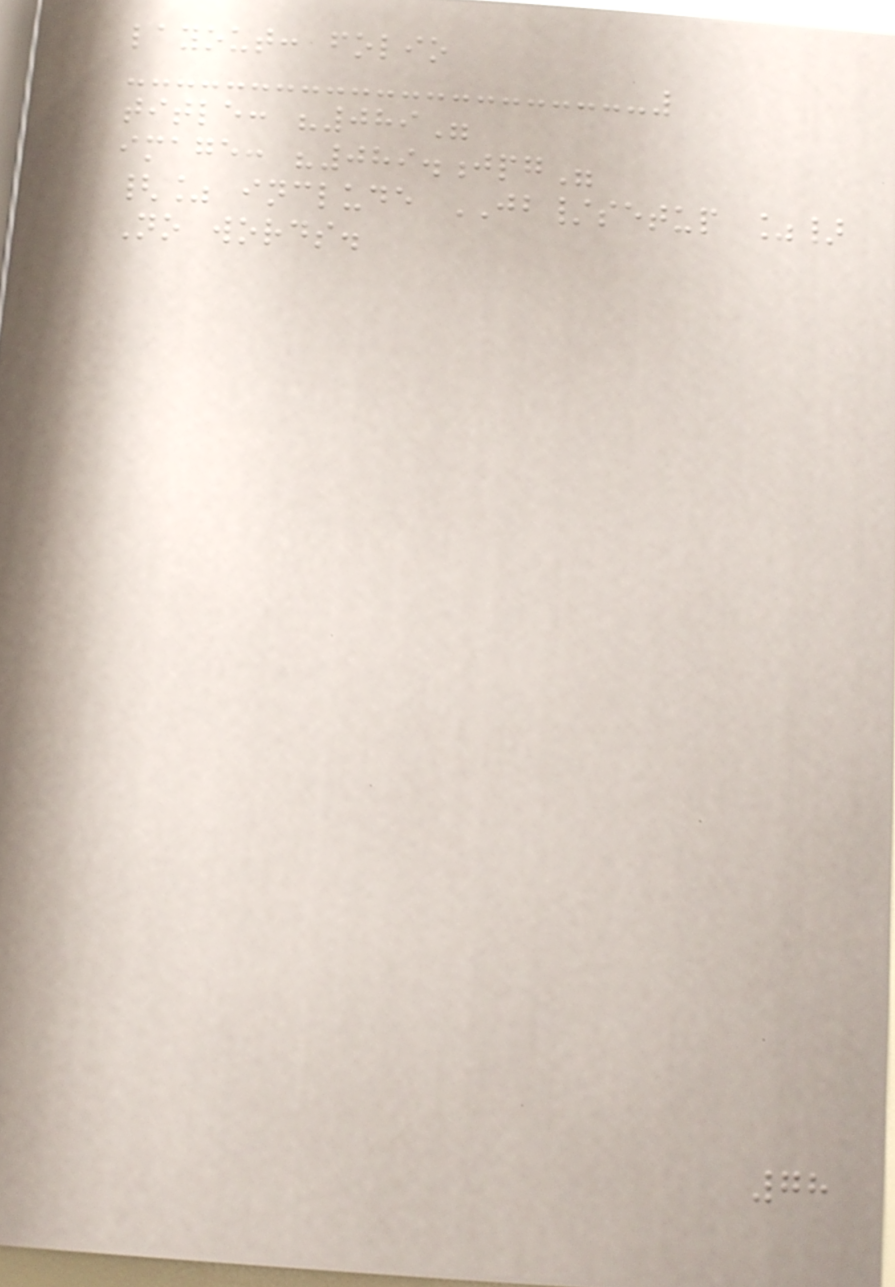layout: folio
title: "089"
image: "089.jpg"
{% include JB/setup %}
No words.
78
